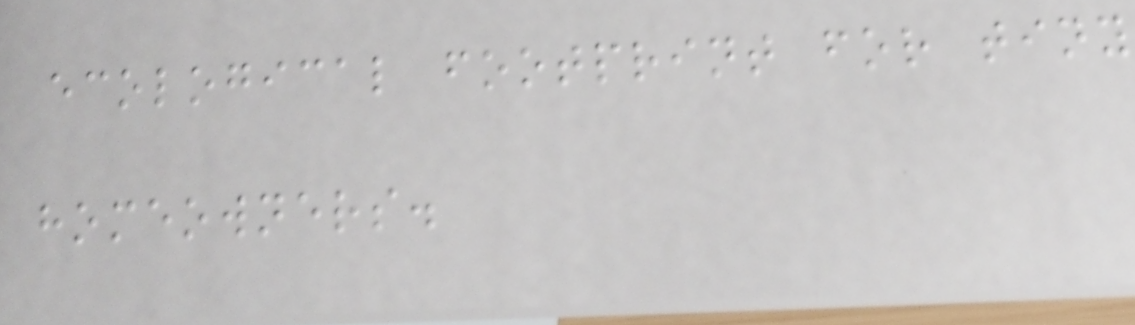ecological footprint for tiny
homeowners.
